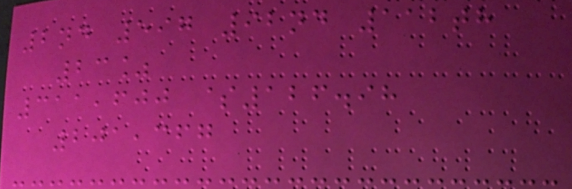2nd 597 92nd 112th
23%
311,600 $126.98
201,367
